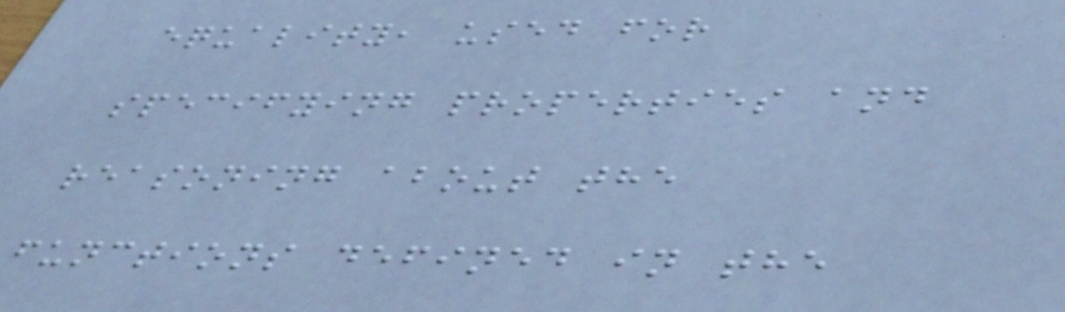equality, used for
specifying properties and
reasoning about the
functions defined in the
